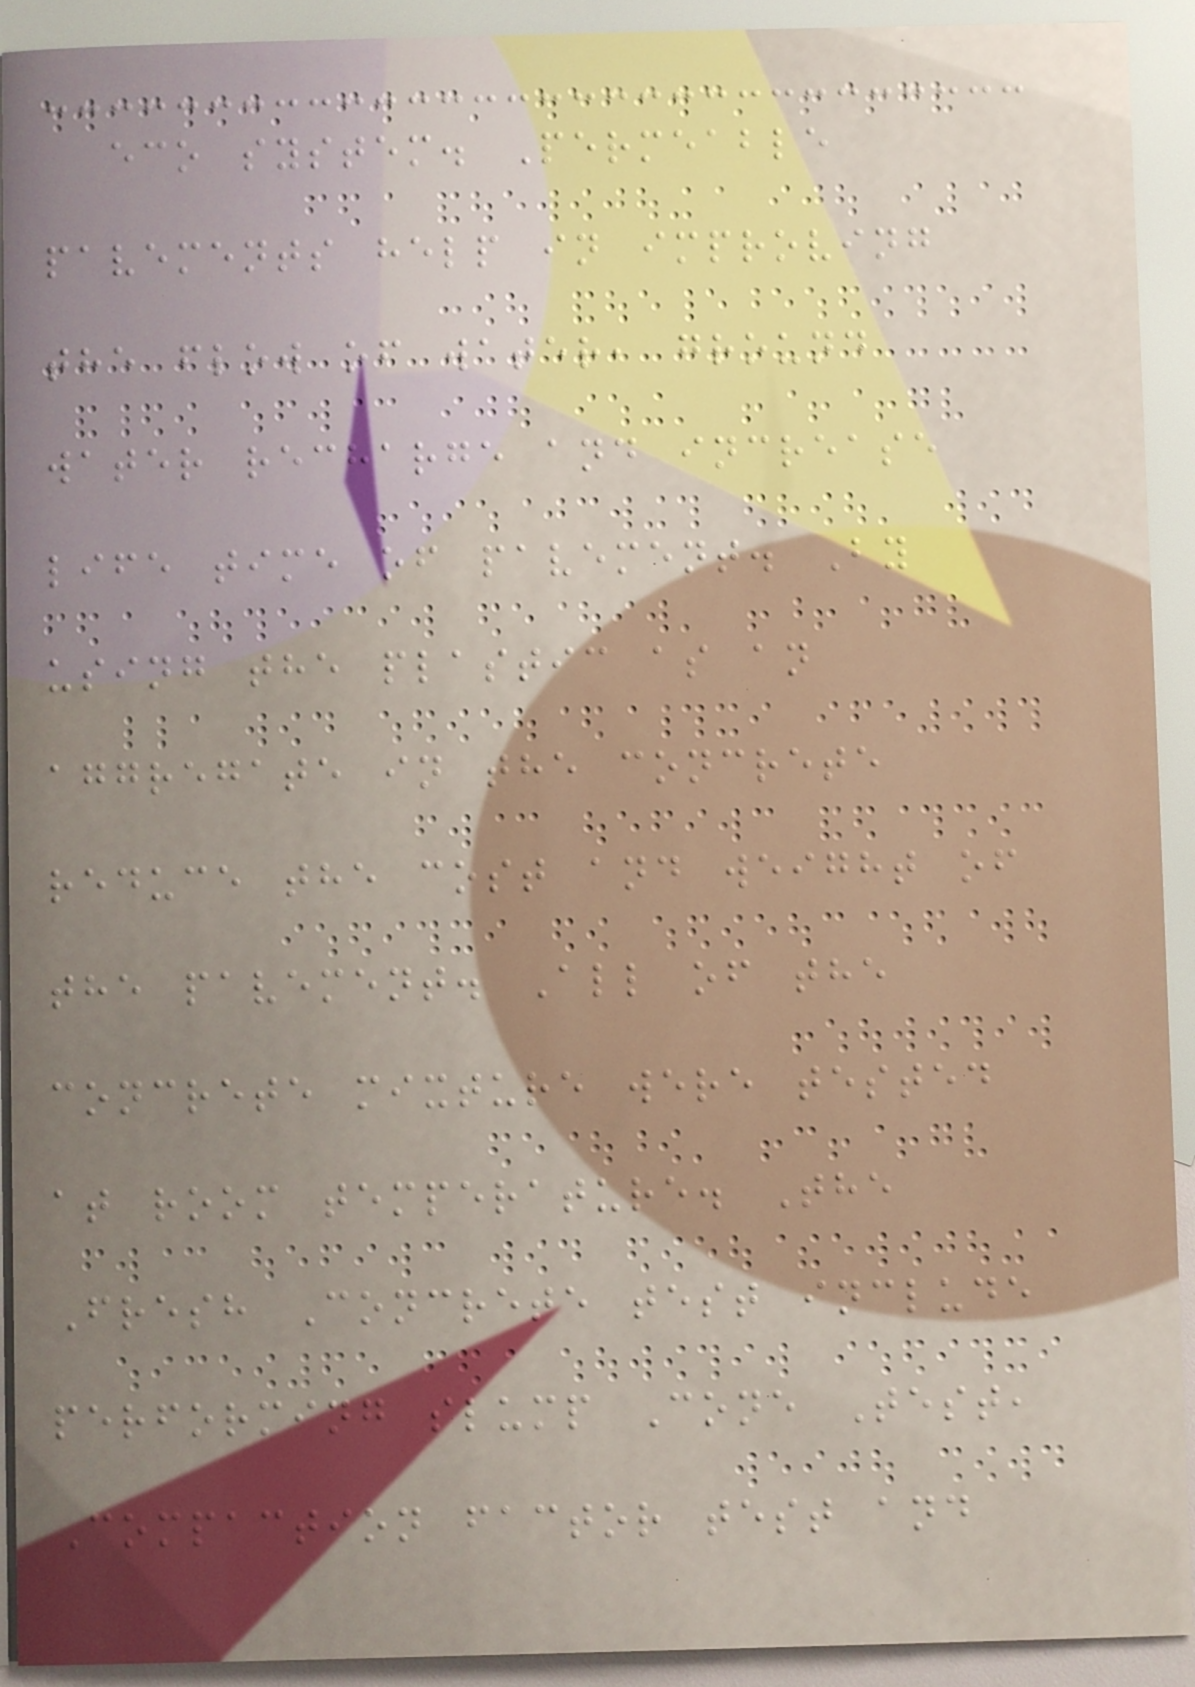eco system. Permeable
pavements help in improving
the flow of water, ground
water recharge and increase
life time of pavement. By
using the plastic as an
aggregate in the concrete
reduce the cost and weight of
the pavement. All of the
concrete mixture were tested
at room temperature. The
Fresh Concrete test include
performing slump Cone Test,
Compaction factor test and
